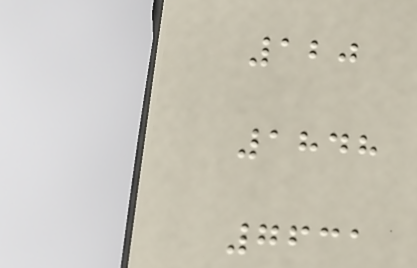120
1848
7631
